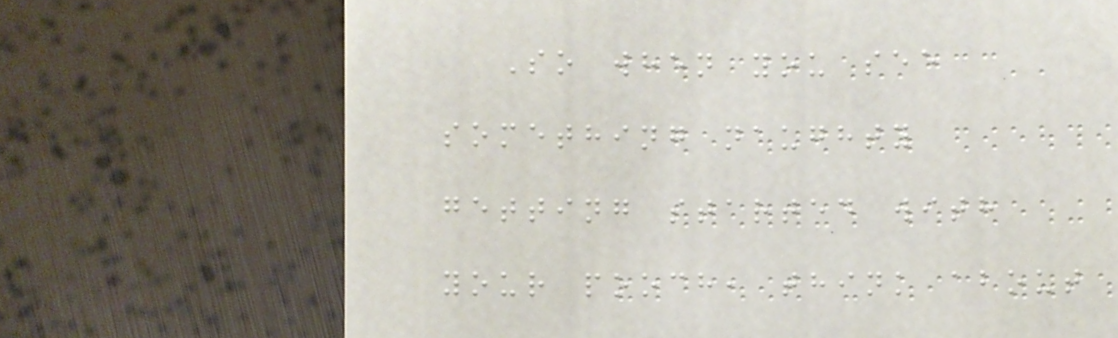So when you see
something naughty
getting started with
your pooch, think about
